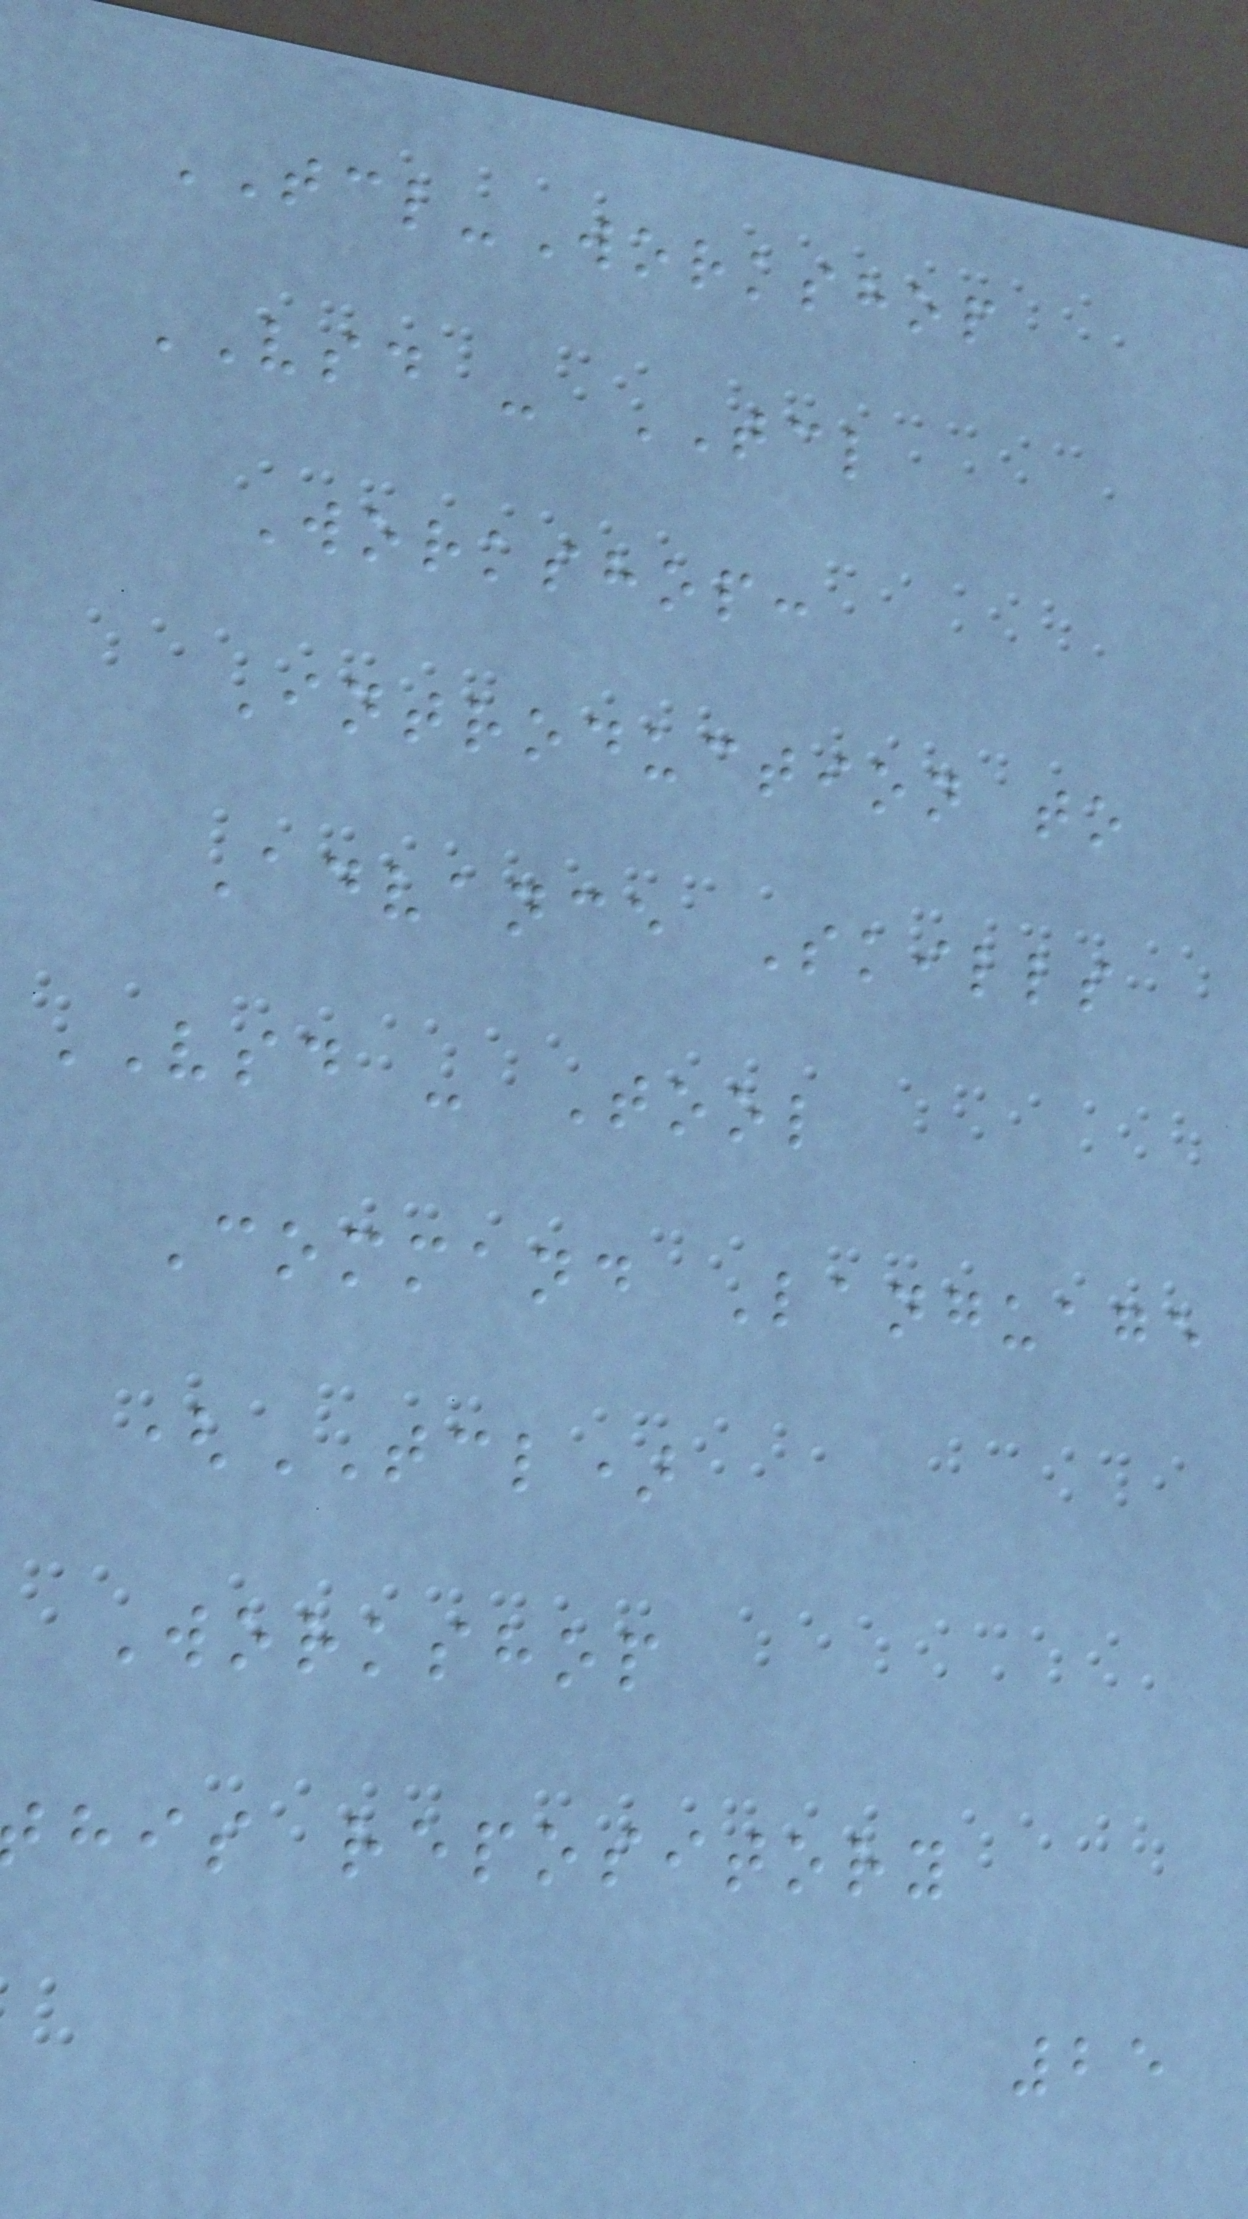TCL-Workshop
VSD - TCL
Workshop:
Introduction to
Advance Skills
VSD - Tool
Command Language
(TCL)
Workshop
his repository
25
